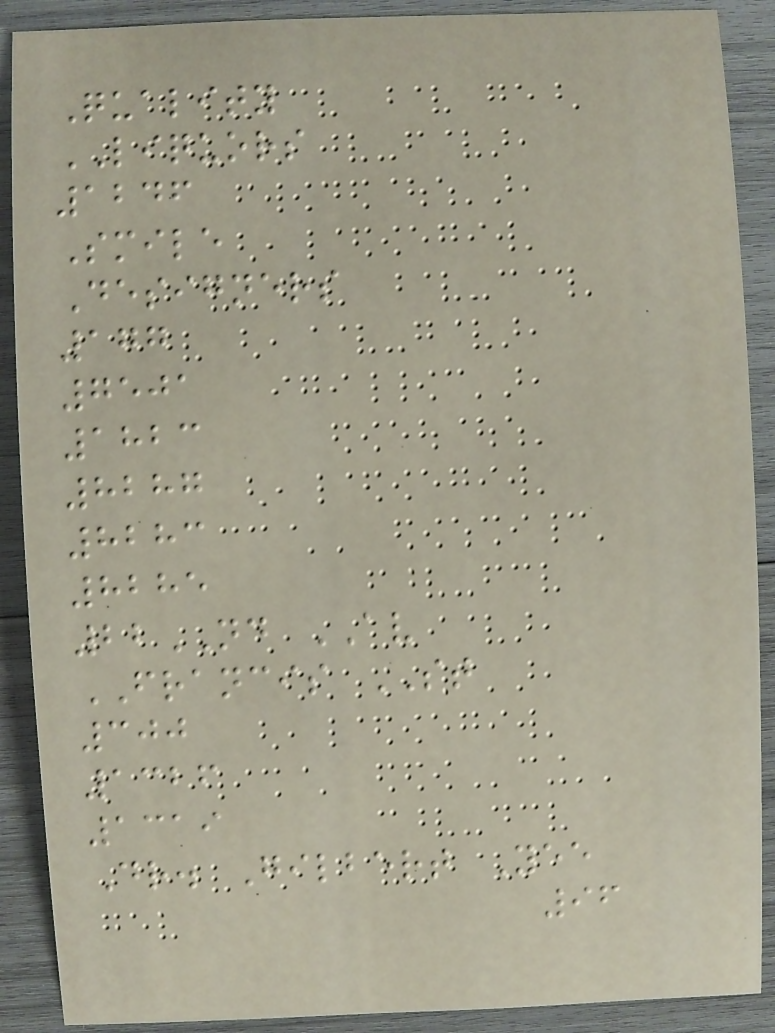Quality
LIQUORS
1246
Smile
Designers
177
7501
1823
8287
8283
8285
22ND AV
FRANCIS ST
300
1326
1319
Dr. Gilbert Yee
96
